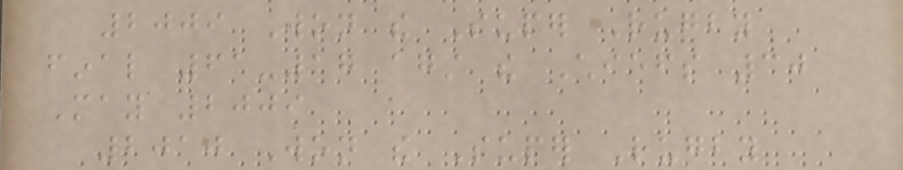2009 Won the Super Rugby
final 61-17 against the Chiefs 30
May 2009
2010 Won the Super Rugby
